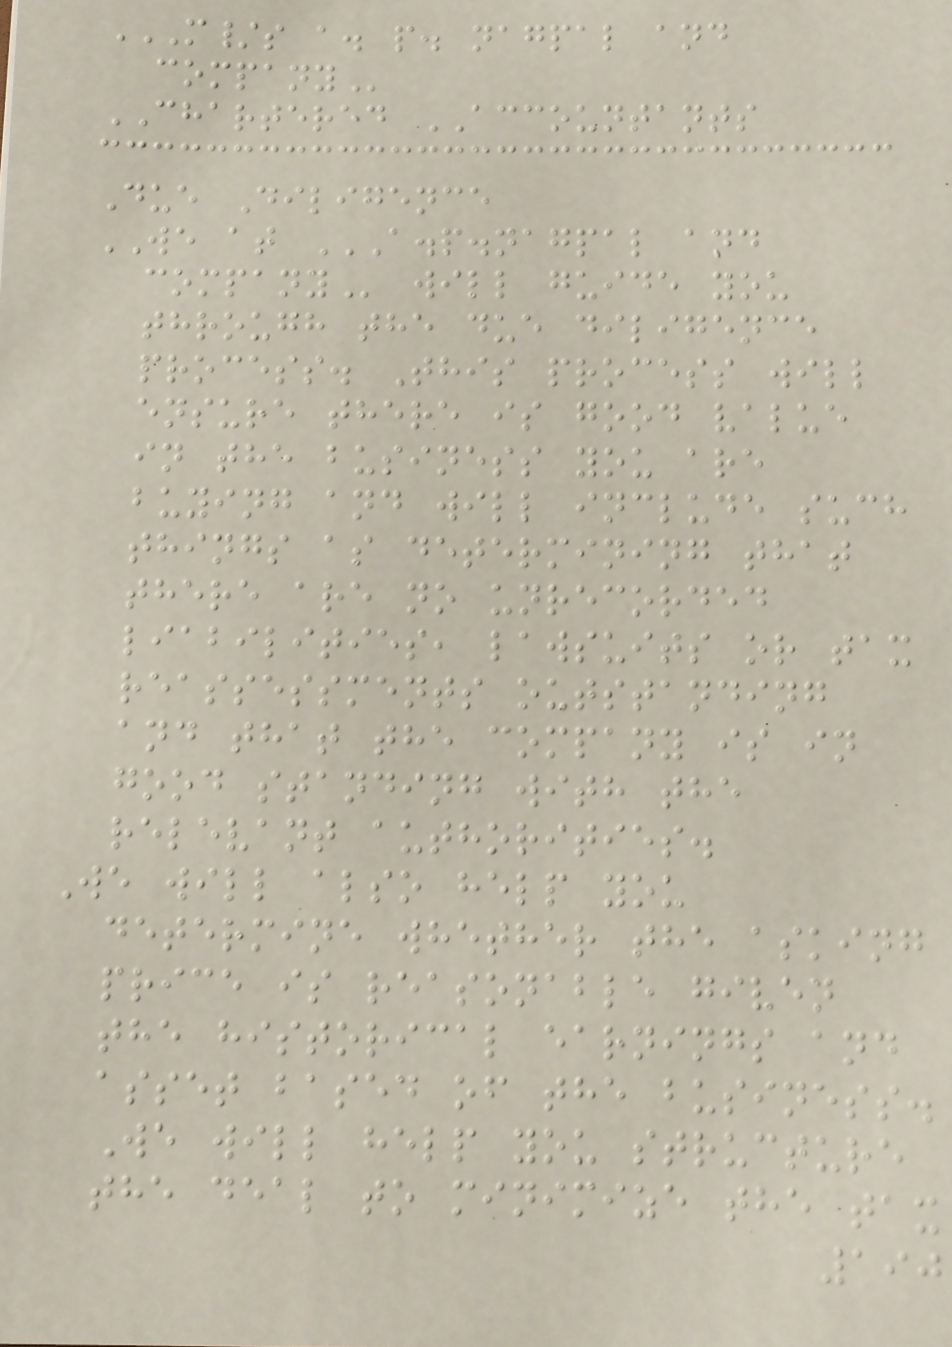M/S A. P. NAGPAL AND
COMPANY
CHARTERED ACCOUNTANTS
Due Diligence
WE at A.P.NAGPAL AND
COMPANY will guide you
through the due diligence
process. This process will
ensure there is good value
in the business you are
buying and will include such
things as determining that
there are no unrecorded
liabilities, lawsuits or tax
reassessments outstanding
and that the company is in
good standing with the
relevant authorities.
We will also help you
determine whether the asking
price is reasonable given
the historical earnings and
asset based of the business.
We will help you structure
the deal to minimize the tax
190
